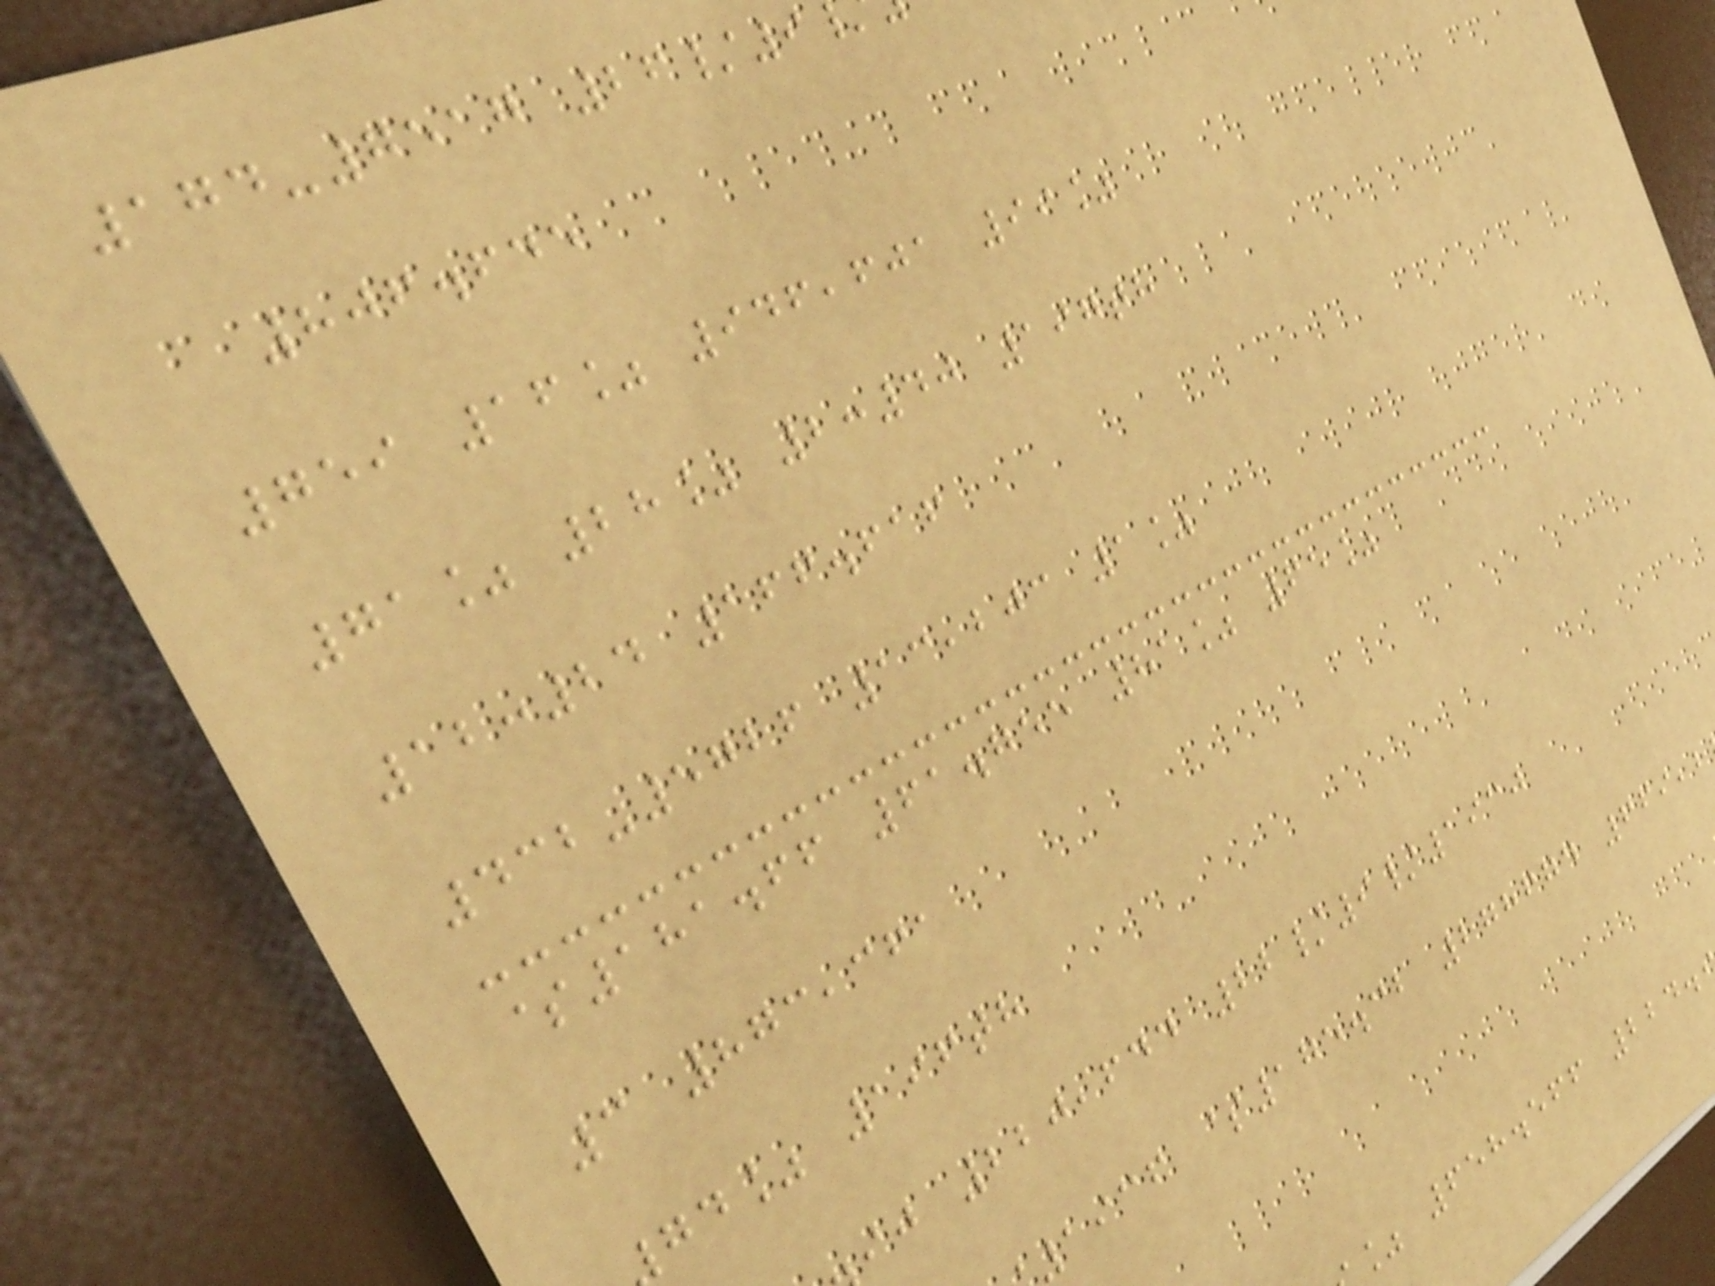174-7517 26/9
806.645
759 16% 946,601 99%
71% 28% 2:40 197th
12:24 166.616
432-5726 13,203 1%
$181.66 61.755 81% 65%
3 873,361
gd% 196th
ij 220,644 22/9/1930
1936 $175.32 278674 669,2
% 658.566 224.
